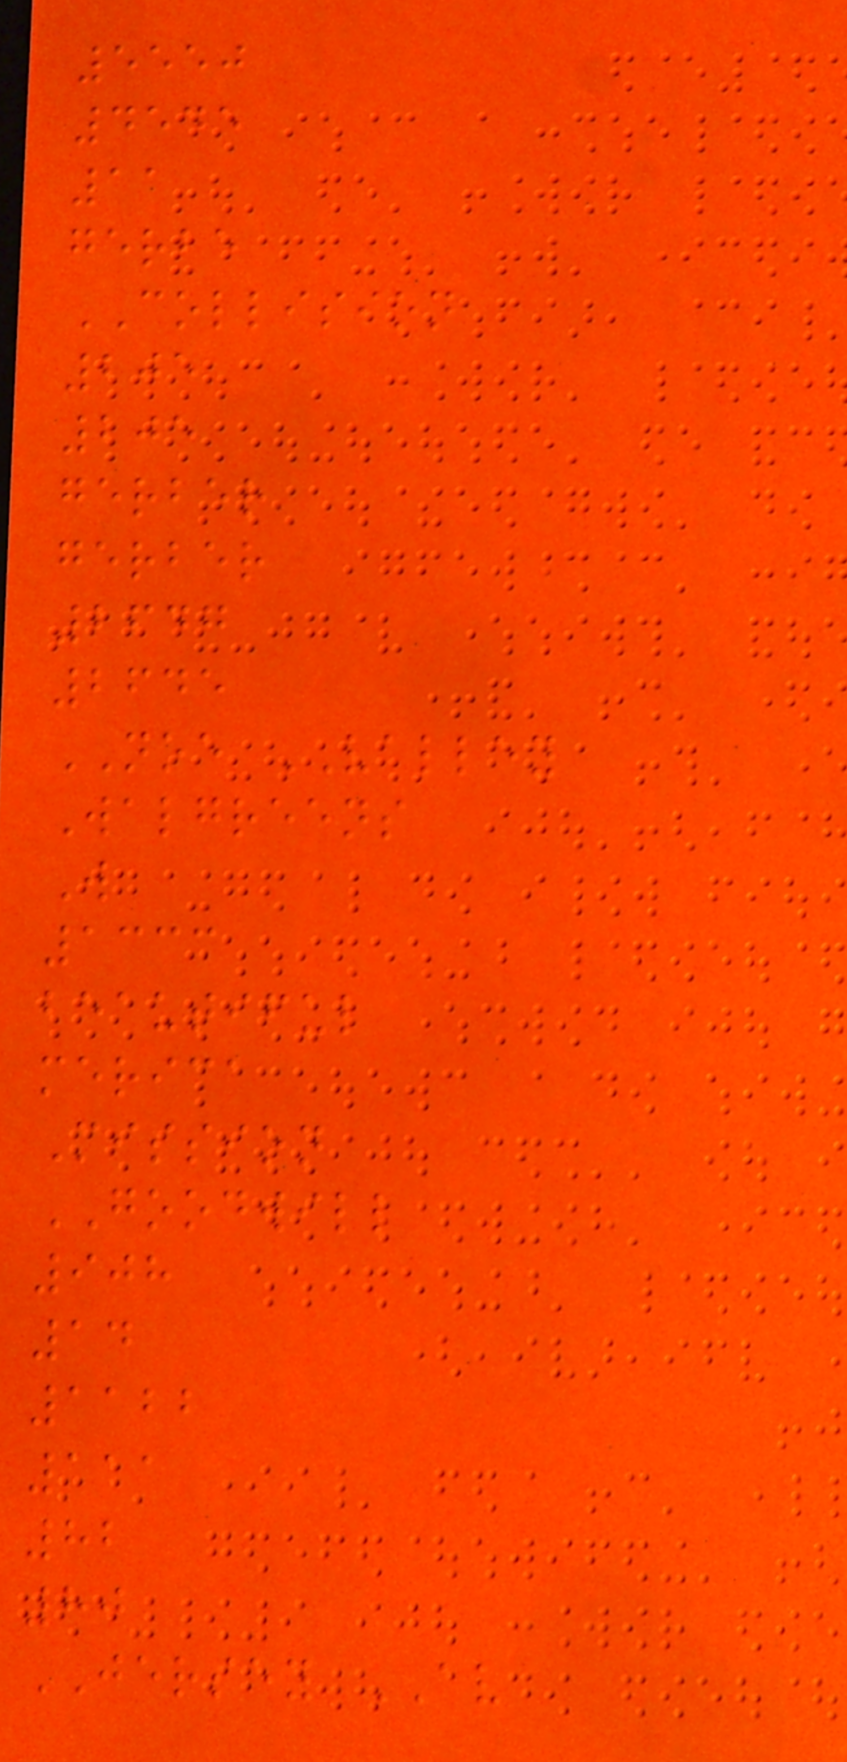5550
4545
11
gerbe
COLLISION
205
205
gerber
gerber
2647
2645
NOE VALLEY
Walgreens
W
1333
beautiful
merica
Mission
GOODWILL
908
14
1122
111
82
80
JERSEY AV
